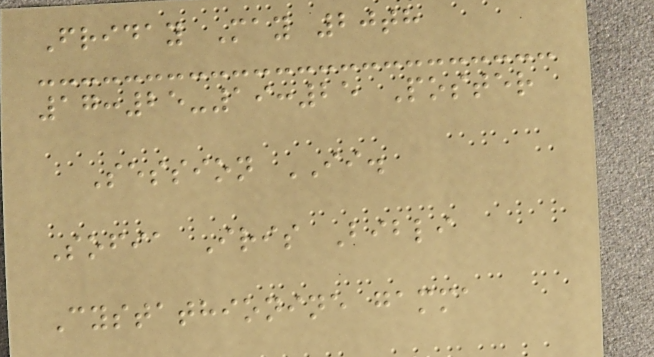Friday May 20th
17:25-19:25 Poster
Session II.
Sofia Iris Bibli
Cystathionine gamma
